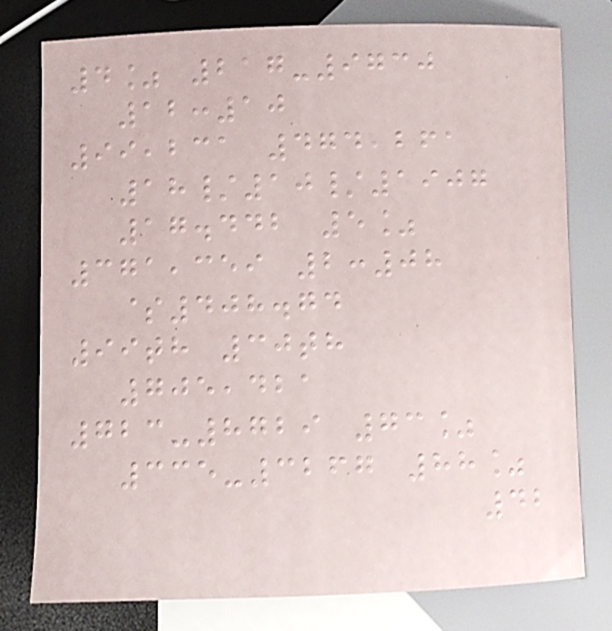4% 217-9730
12:10
99,231 474,261
18/10/1907
17.442 5%
371,359 2:08
$408.74
99th 30th
705,421
723-8729 73%
335-3267 88%
42
